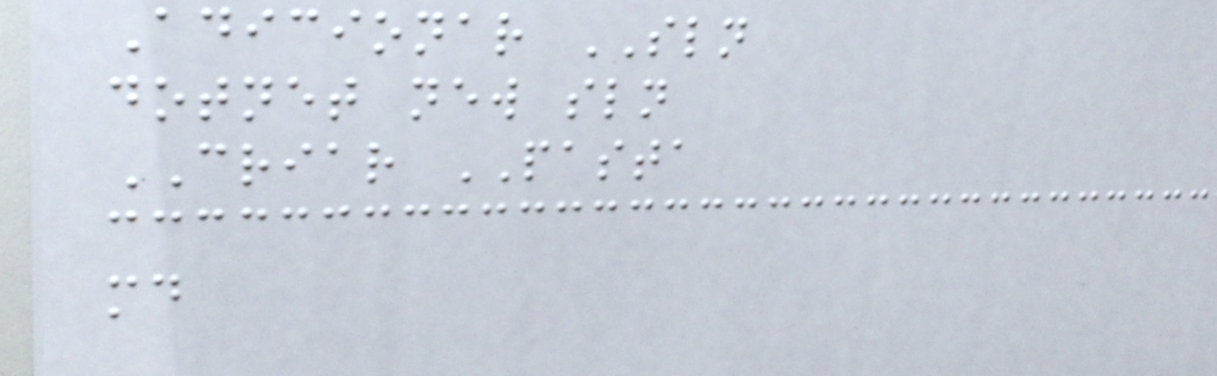Adicionar SLN
dotnet new sln
CRIAR PASTA
md
